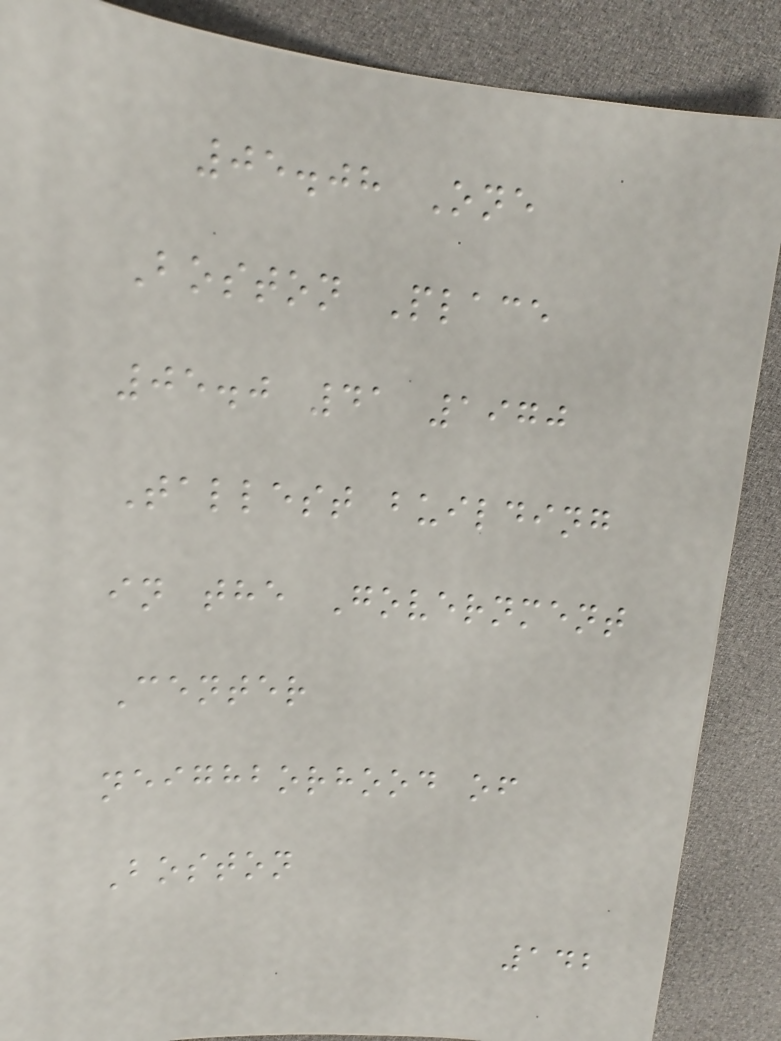05.08 One
Boston Place
05.0 41 1970
Tallest building
in the Government
Center
neighborhood of
Boston
142
